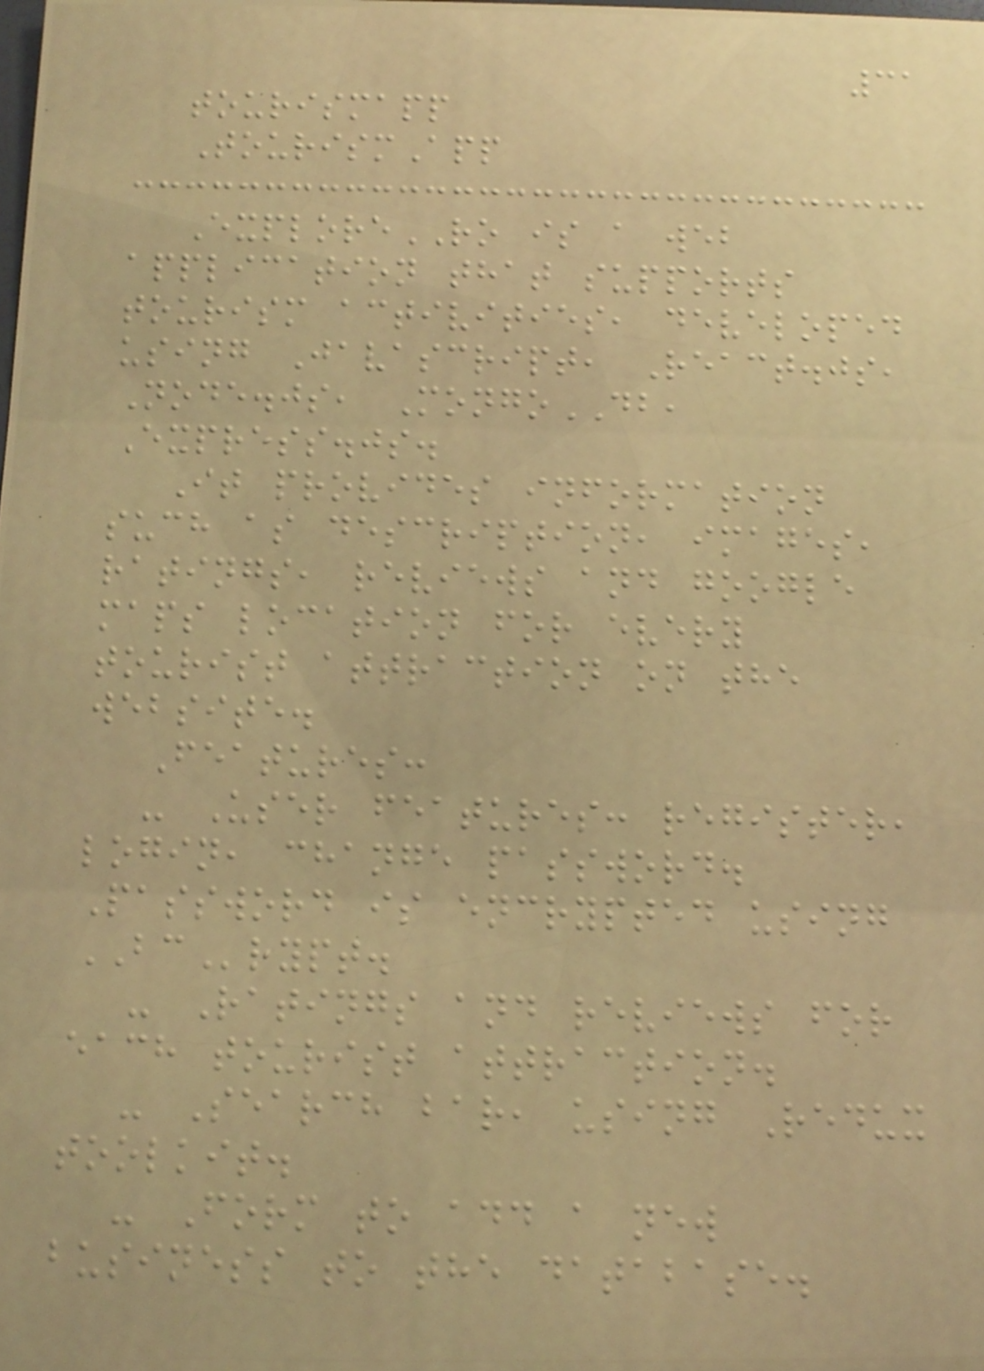31
tourismapp
TourismApp
ExploreRO is a web
application that supports
tourism activities, developed
using Javascript, React.js,
Node.js, MongoDB,
Express.js.
It provides information
such as description, images,
ratings, reviews and google
maps location for every
tourist attraction on the
website.
Features:
- User features: register,
login, change password.
Password is encrypted using
BCrypt.
- Ratings and reviews for
each tourist attraction.
- Search bar, using Redux
toolkit.
- Form to add a new
business to the database.
